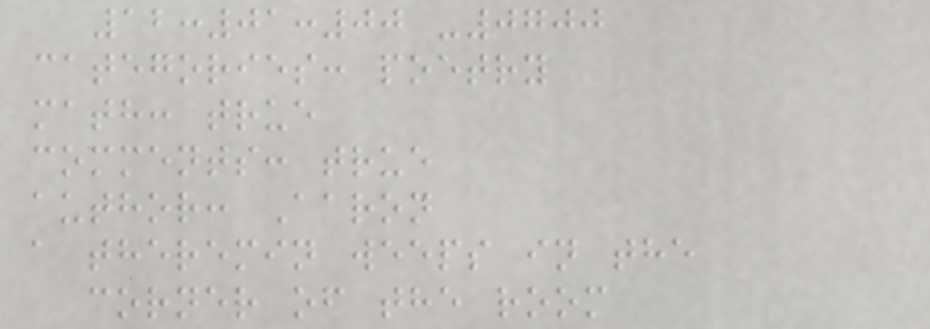12:01:00 -0700
categories: poetry
math: true
comments: true
author: Aaron
a theremin weeps in the
corner of the room
